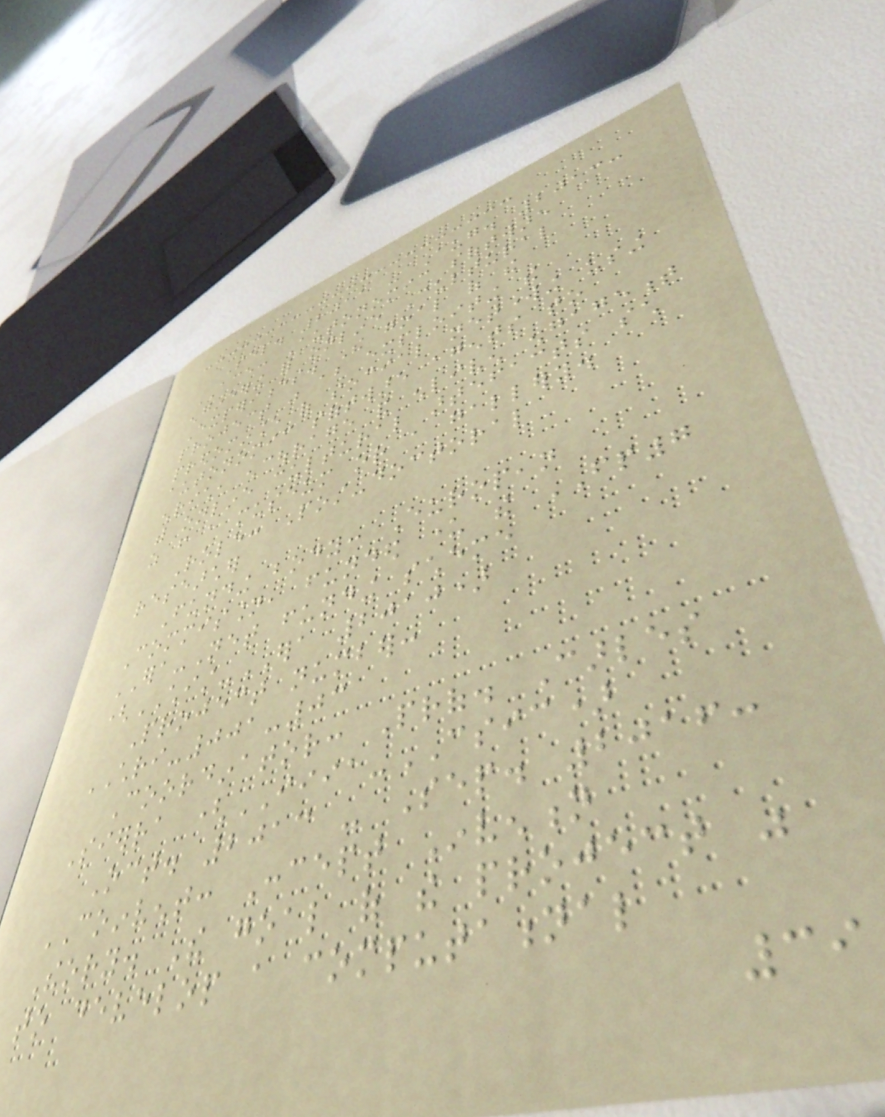Sep. 2011 - Aug. 2013:
ACE: Autonomic software
engineering for online Cultural
Experiences. The goal of the
project was about exploiting the
predominance of social networking using
autonomic software agents to
enrich, encourage and enliven engagement
with online cultural artefacts such
as from a museum or a gallery.
Role: Post-doctoral
researcher
Funding body: European
Commission, funded under the FP7
ERA-Net funding scheme
(CHIST-ERA 2010)
Project number:
CHRI-001-03
Coordinator: Prof. Carles
Sierra (IIIA-CSIC)
Oct. 2013 - Sep. 2016:
COINVENT: Concept Invention
Theory. The goal of the project was
to develop a computational
39
